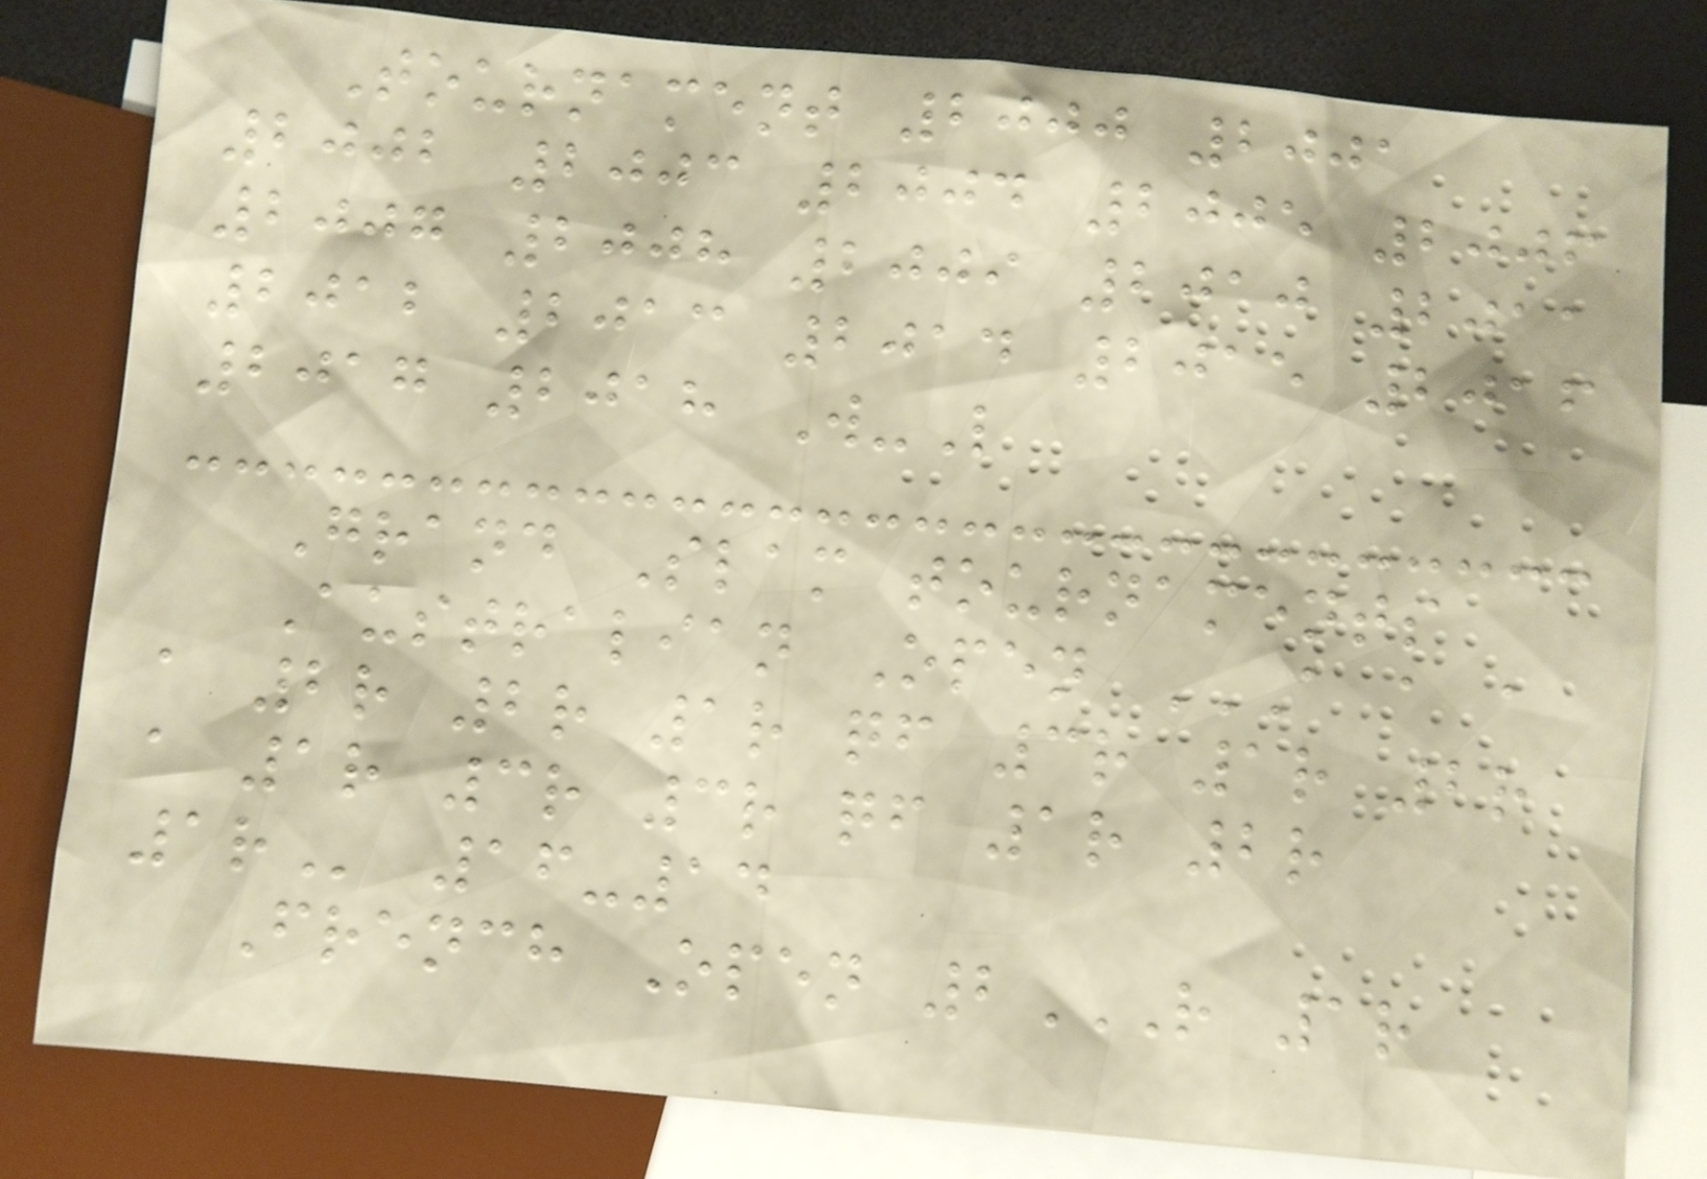Tournament 2000 2001
2002 2003 2004 2005 2006
2007 2008 2009 2010 2011
2012 2013 2014 2015 2016
2017 2018 W-L
Grand Slam tournaments
Australian Open A A A
A 2R 2R 1R QF 3R 1R 2R
A 1R 3R 3R QF 1R 2R
1R 16-14
French Open 2R 1R
